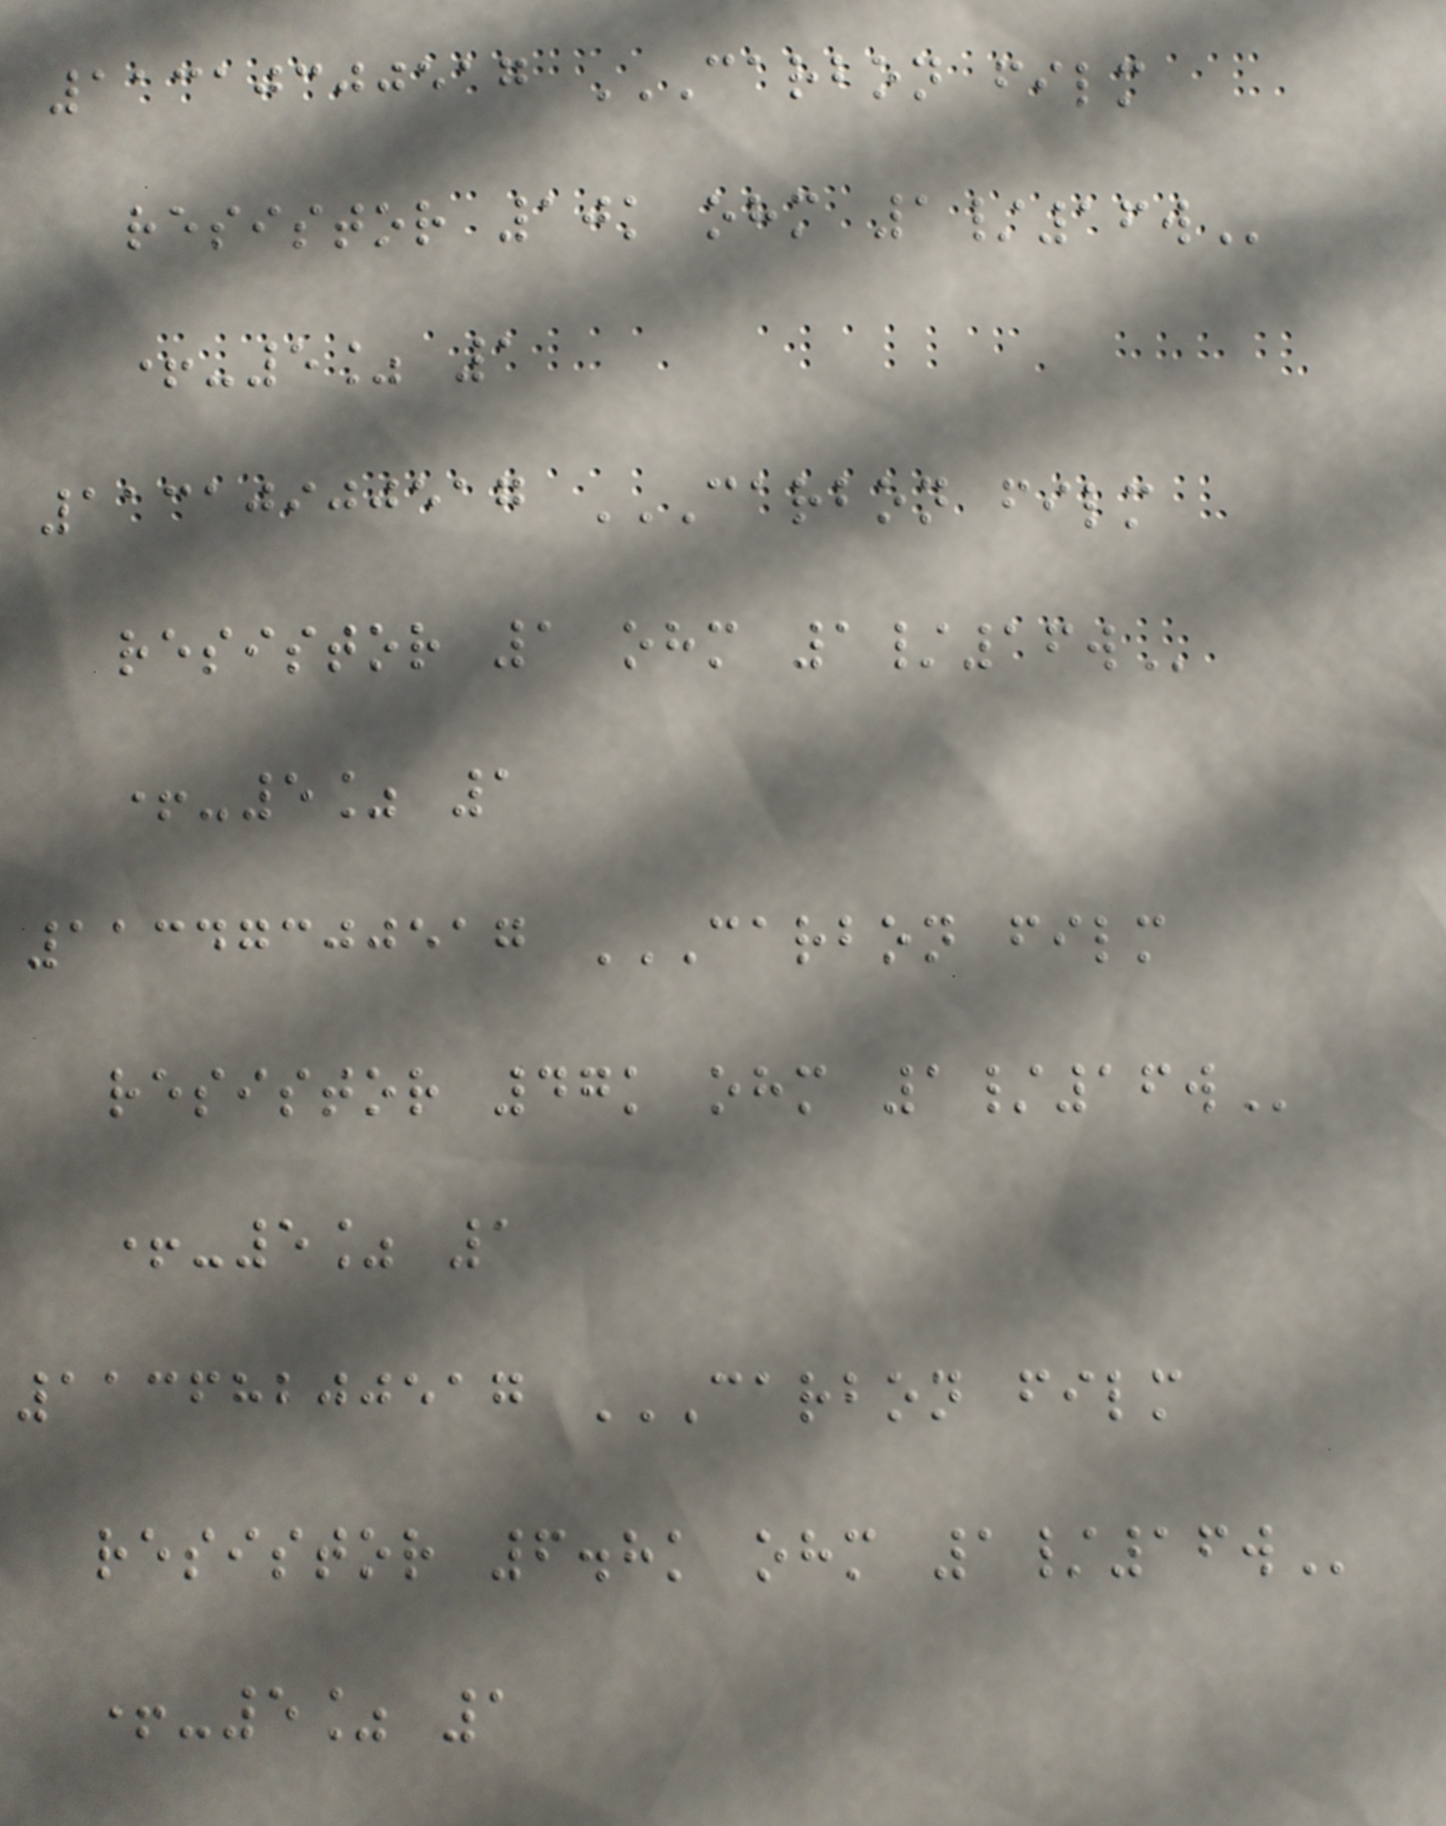11310300517 CARBON FILM
RESISTOR 10K OHM 1/16W
+-5% 1
11310900517 CARBON FILM
RESISTOR 1 OHM 1/16W
+-5% 1
11347300517 CARBON FILM
RESISTOR 47K OHM 1/16W
+-5% 1
11368200517 CARBON FILM
RESISTOR 6.8K OHM 1/16W
+-5% 1
